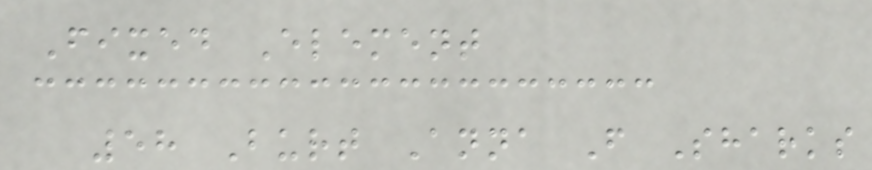Fixed Element
58 Burt Anna F Sharks
